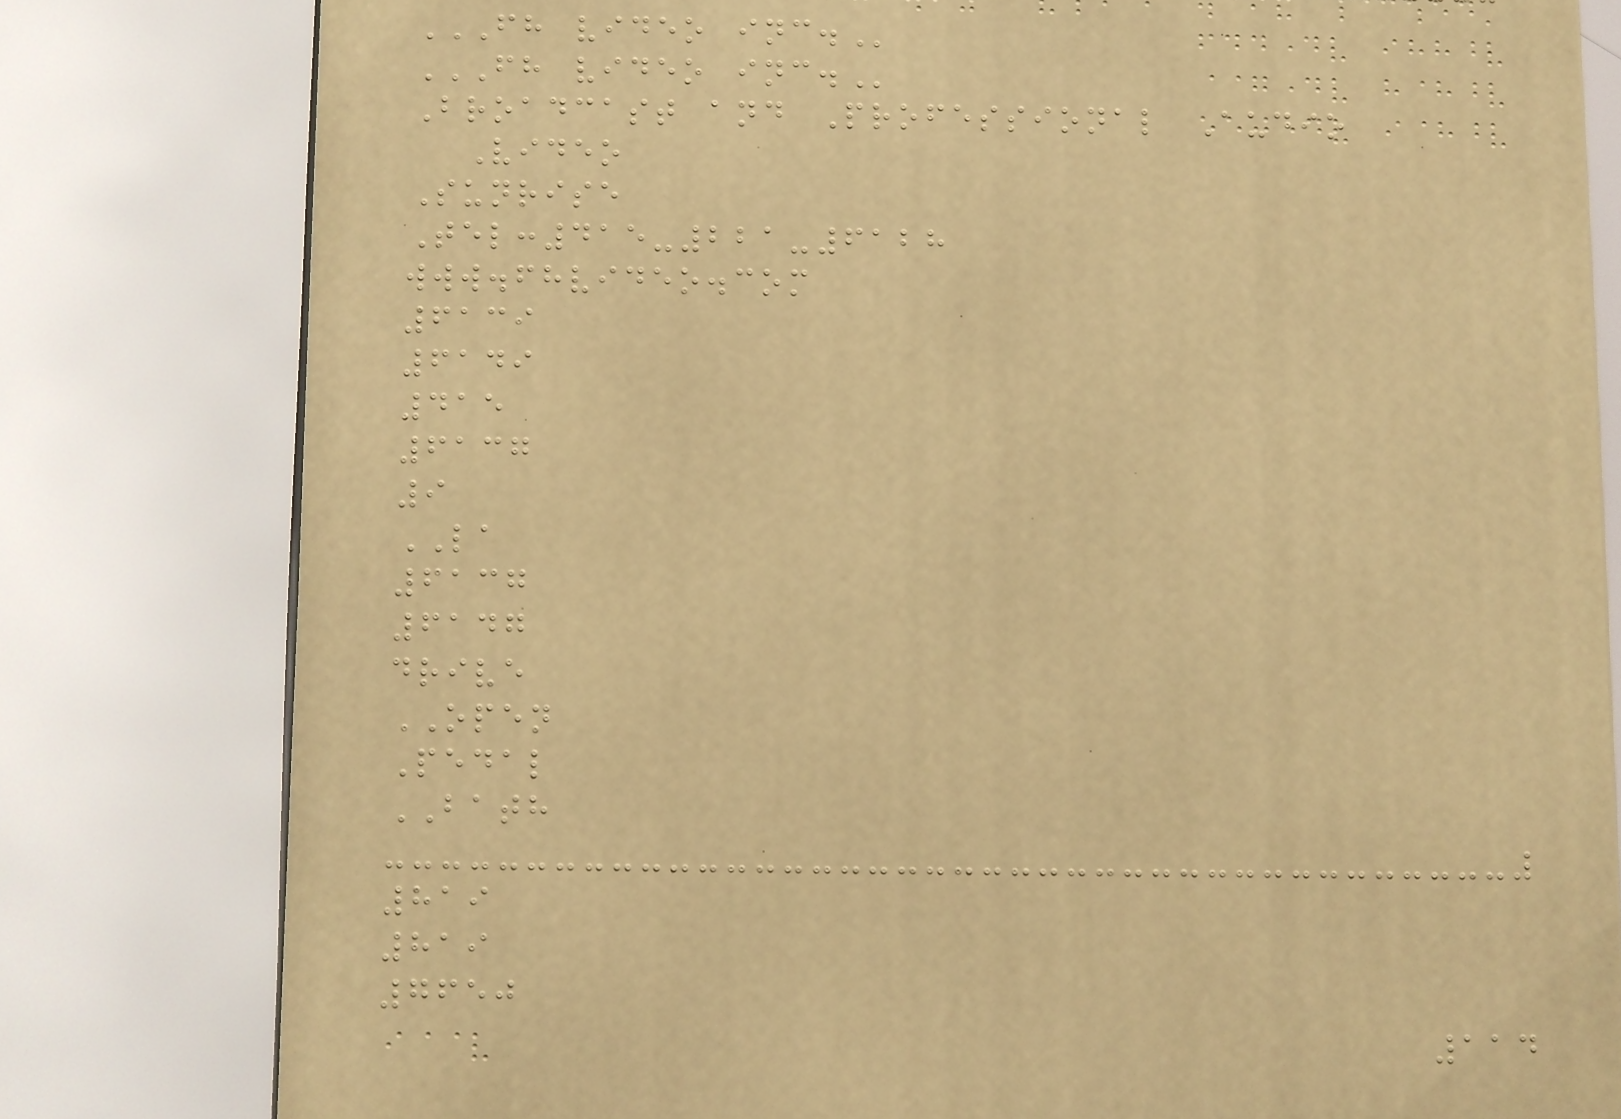FH VIDEO INC.
FH VIDEO INC.
Broadcast and Professional Audio
Video
Sunrise
Tel:415-221-6128
www.fhvideo.com
6139
6149
415
6137
9
LA
6137
6147
drive
OPEN
Pedal
BATH
819
819
7650
114
